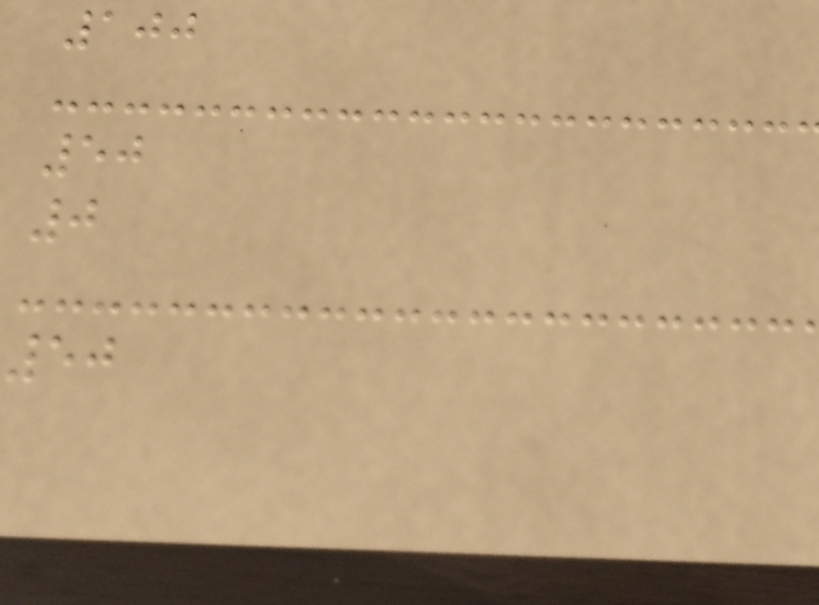100
50
0
50
